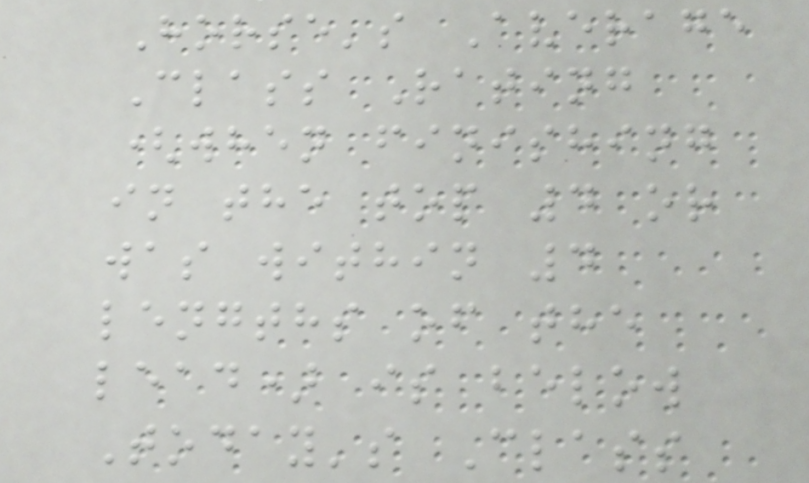Horse's Average
Class Rating
(when finishing
in the top 4 or
was within 4
lengths of the
lead) is below
Today's Class
